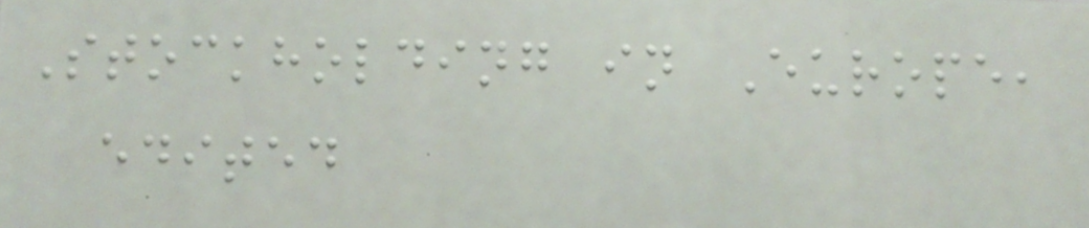Stockholding in Europe,
edited
